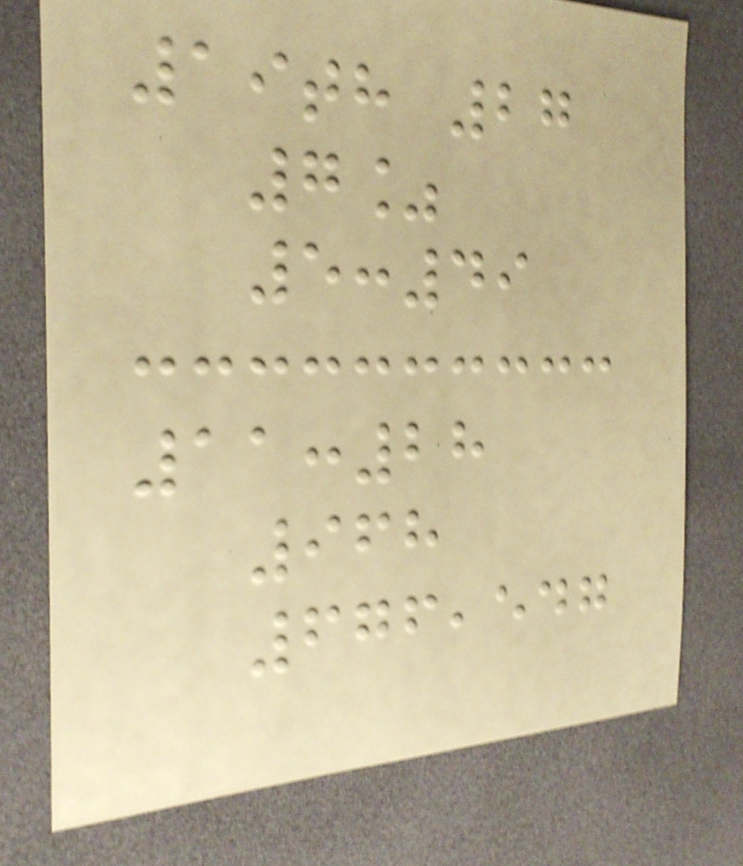19th 27
7%
5:49
11:28
968
676,547
